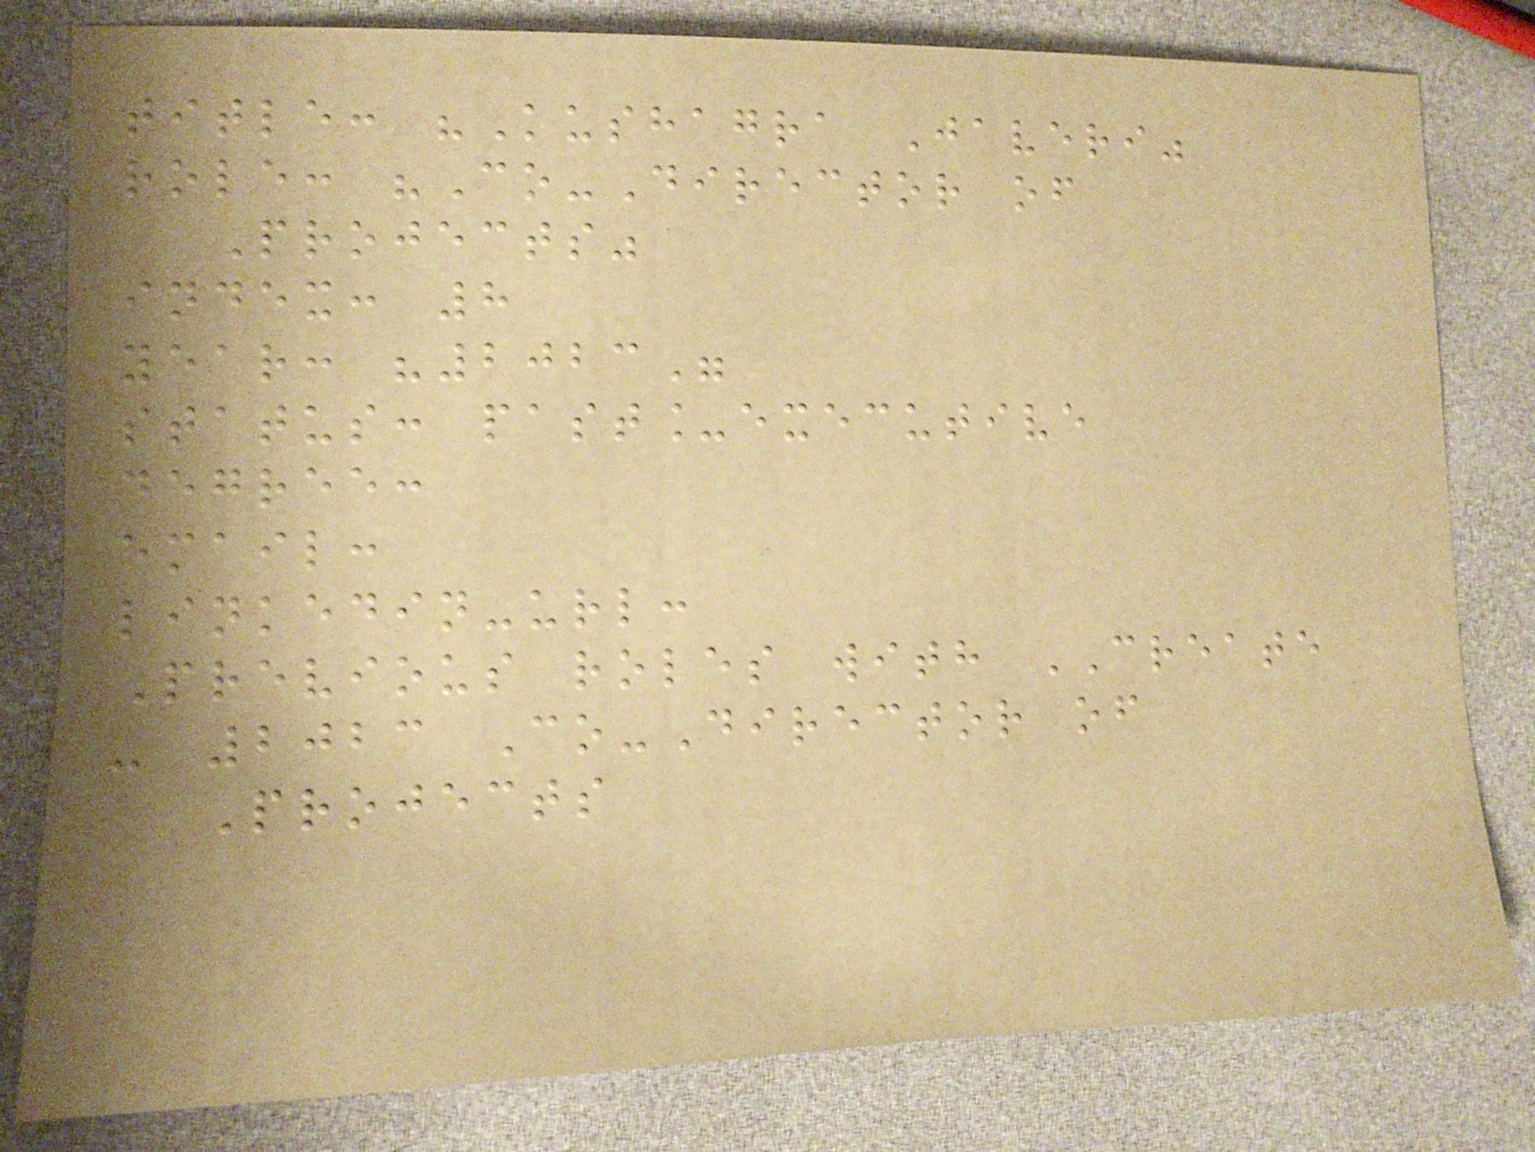title: "Kushagra Javeri"
role: "Co-Director of
Projects"
index: 8
year: "2023"
status: past_executive
degree:
email:
linkedin-url:
Previous roles with CREATE
- 2023 Co-Director of
Projects
